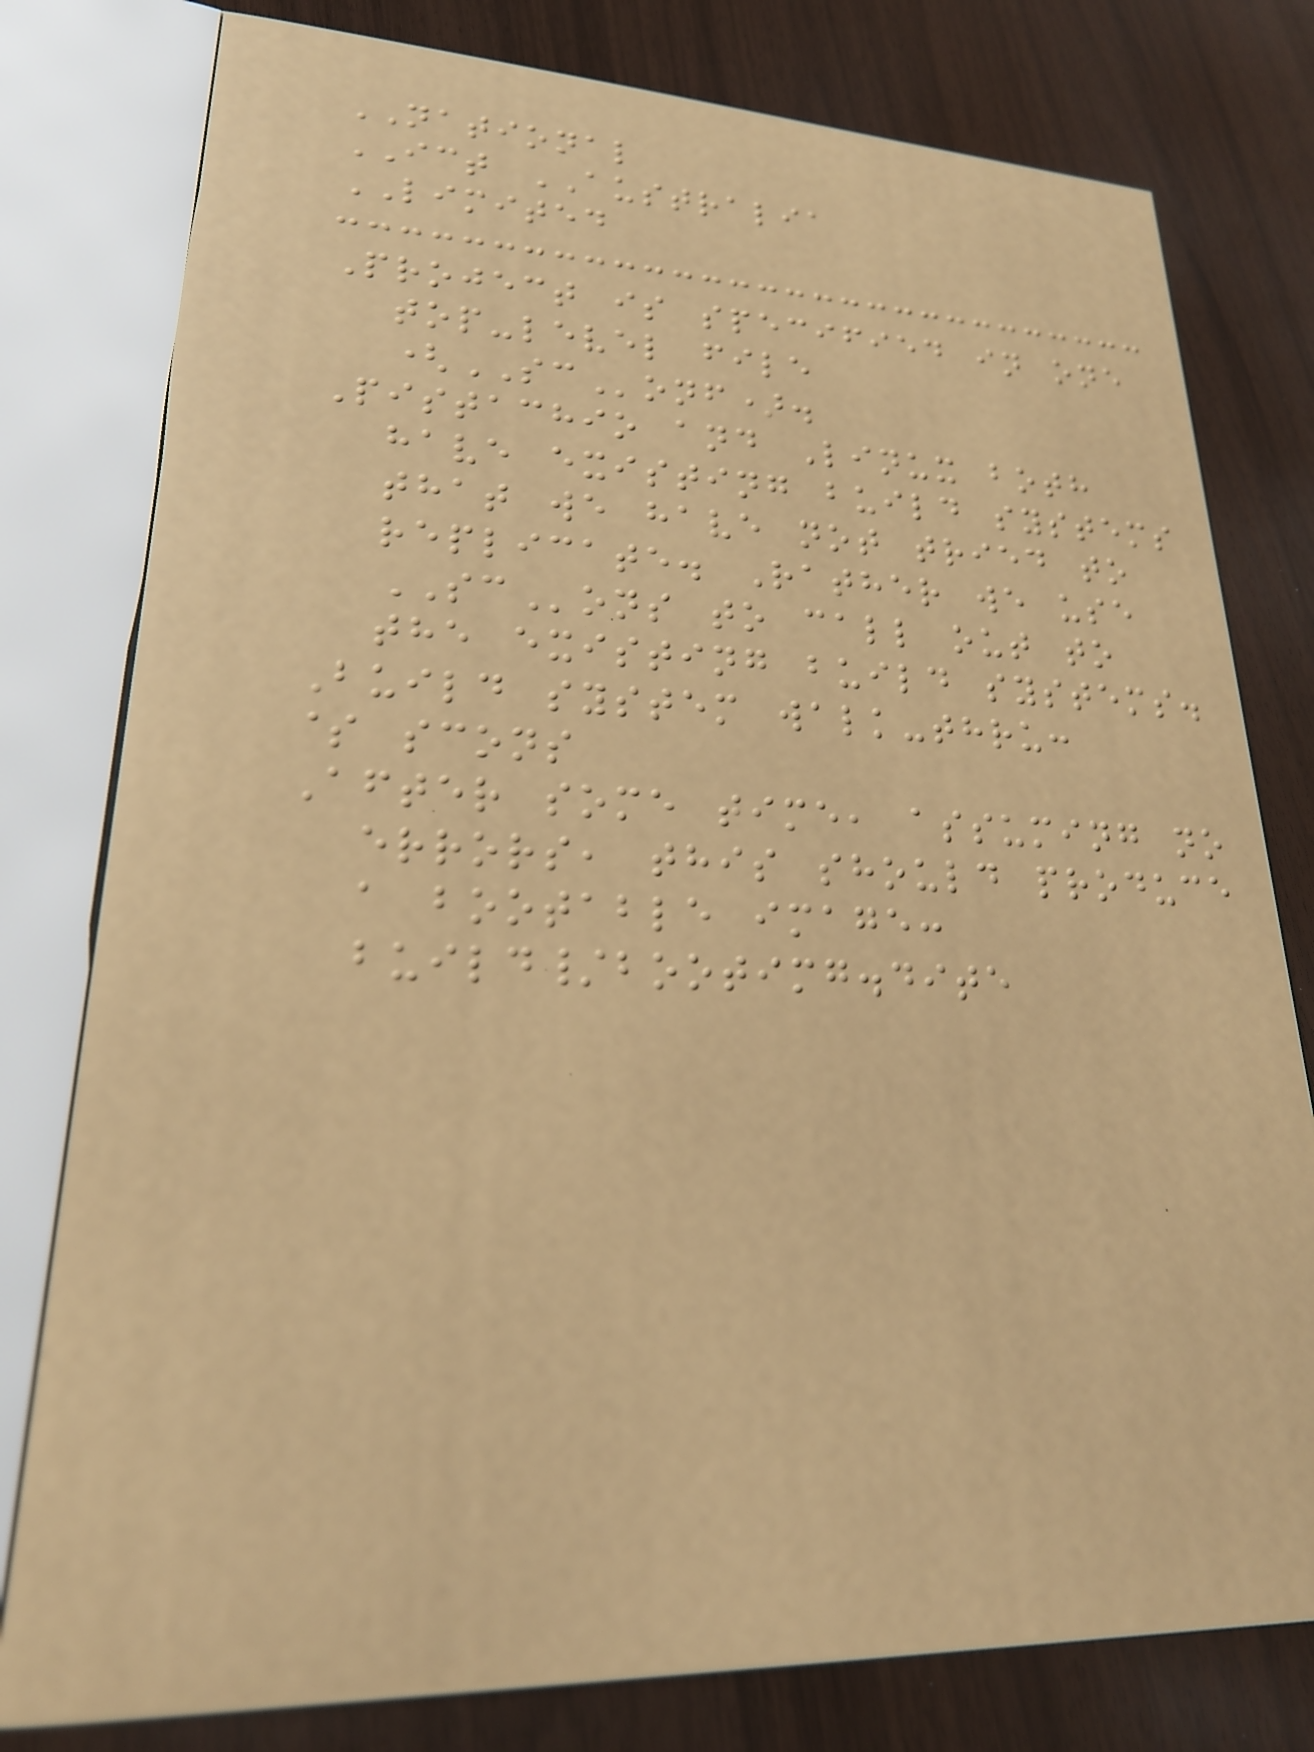NATIONAL
ICT AUSTRALIA
LIMITED
Project is specified in one
top-level file
(SConf).
Pistachio and Linux both
have existing build systems
that we have not tried to
replicate. Rather we use
SCons to call out to
the existing build systems.
Build system walk-thru:
$ scons
After some time, assuming no
errors, this should produce
a bootable image:
build/bootimg.dite
